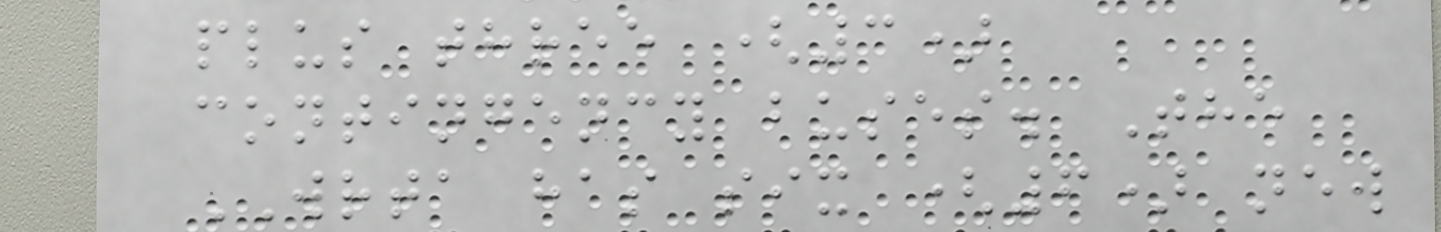plus three (3)
contingency buses. The
WRTA has six (6) new
